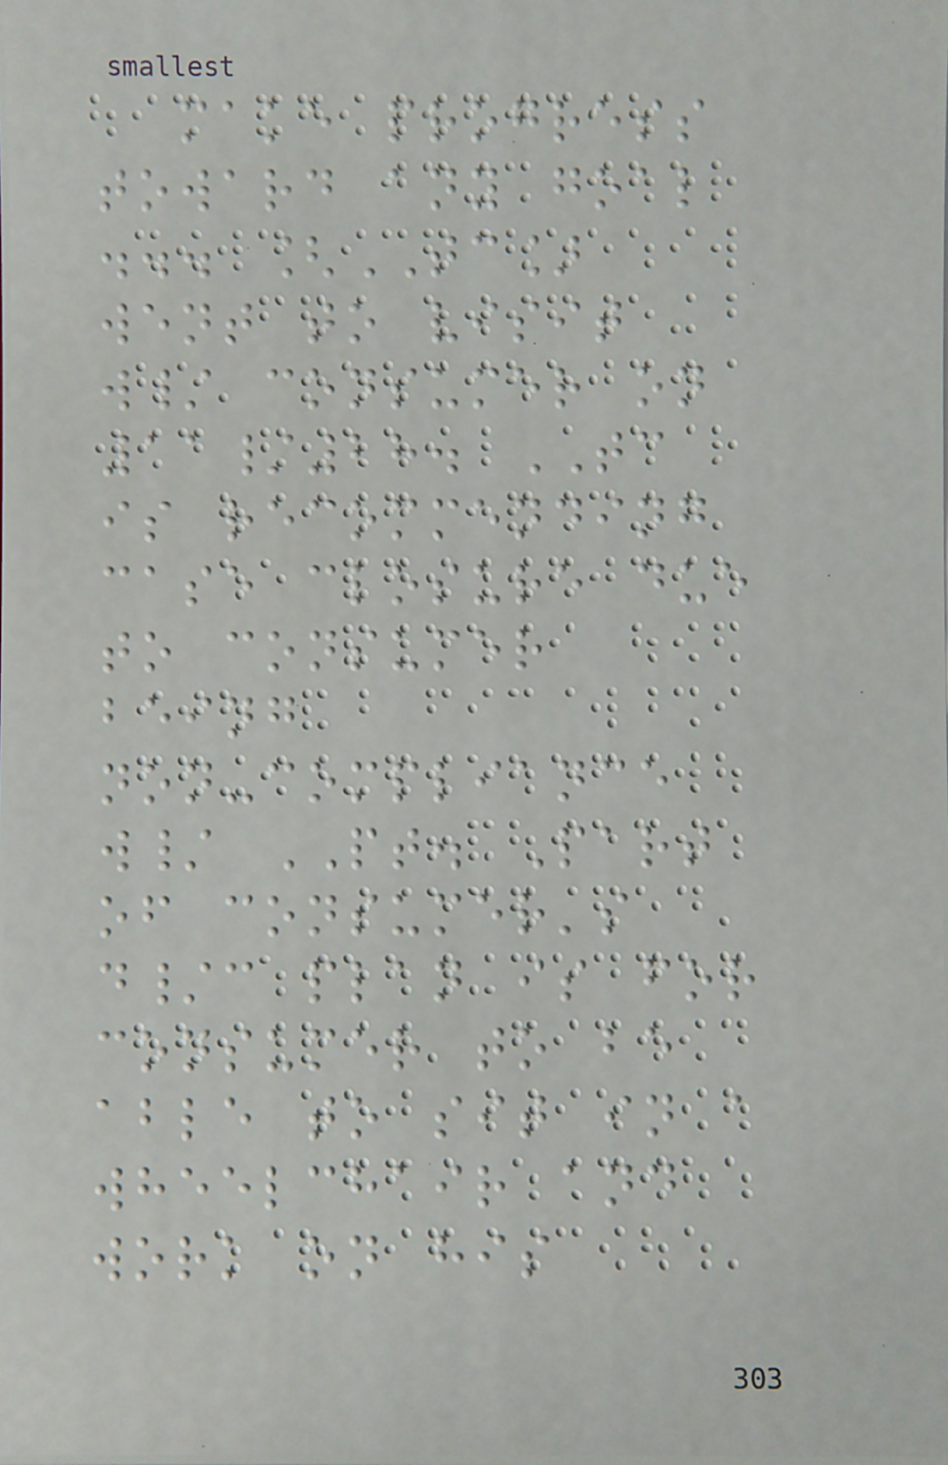make progress
toward any goal
... [TC]
went to visit
w/ consumer on
11/28. TC
is recommending
case closure due
to consumer
being
non-compliance
w/ PT. Part
of consumer's
d/c plan is for
consumer to be
able to sit in a
wheelchair and
work on his
